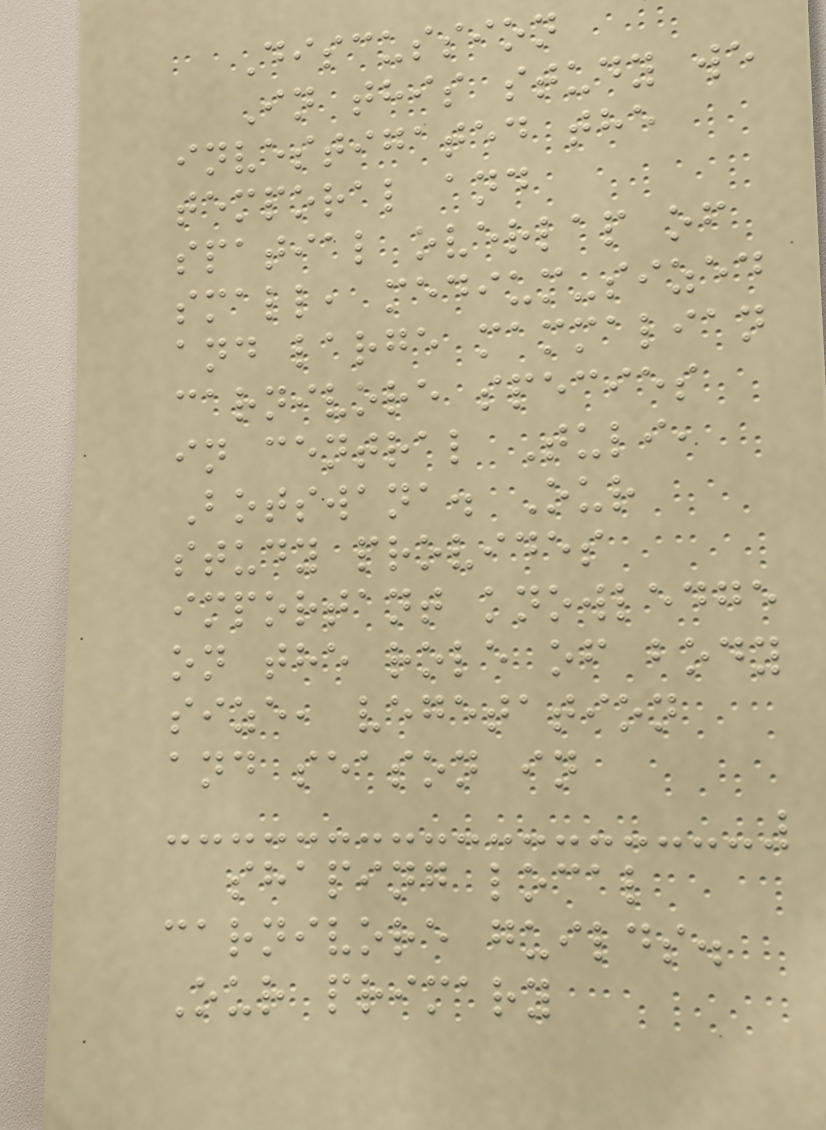Discussion
In this study we
investigated the
temporal and
spatial overlap of
small, medium-sized
and large mammalian
carnivore species
in central Tuli,
Botswana. Our
study provides
important knowledge
on the role of body
size, vegetation
and season in
shaping local
carnivore guilds.
Our primary
